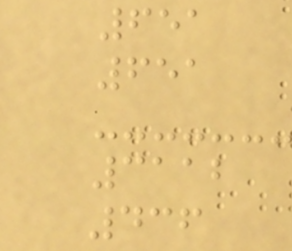651
651
3112
436
